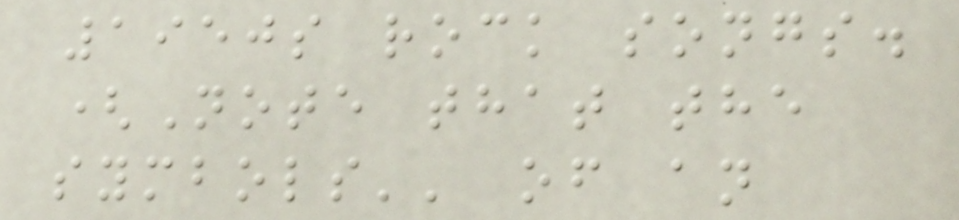1950s rock songs.
(Note that the
symbols'' of an
